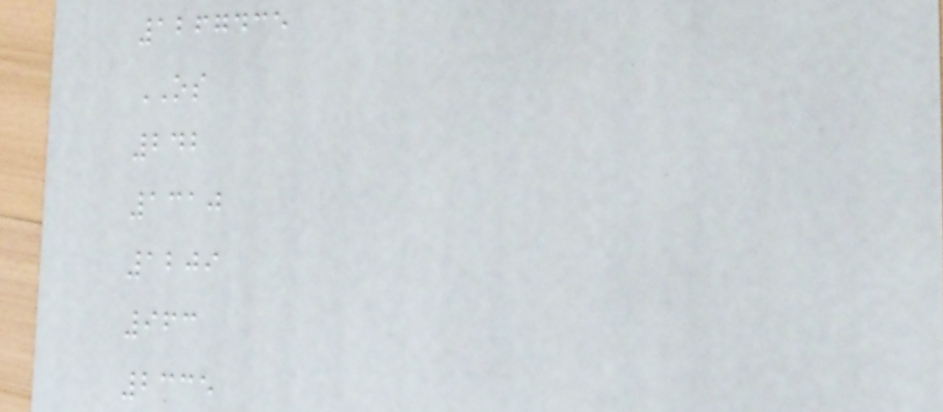1267435
OS
242
1310
1209
963
2335
